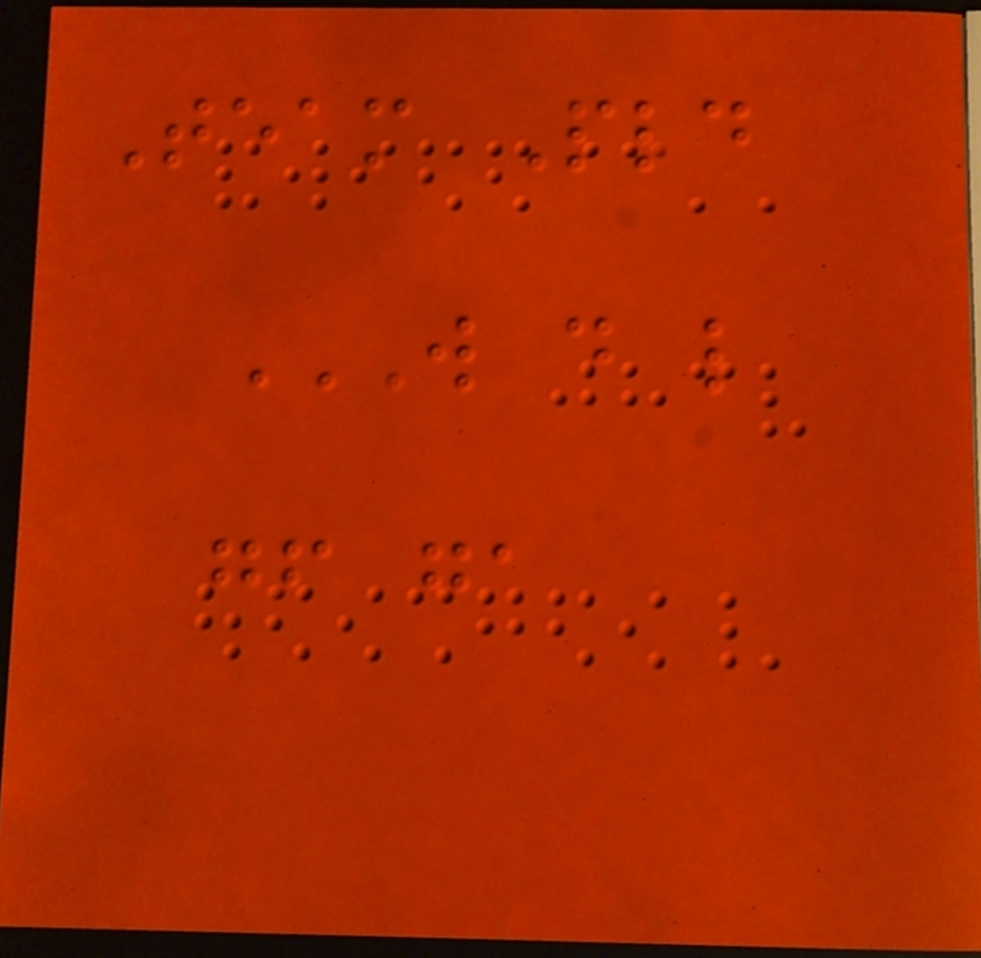Team Pld
W D L
GF GA
